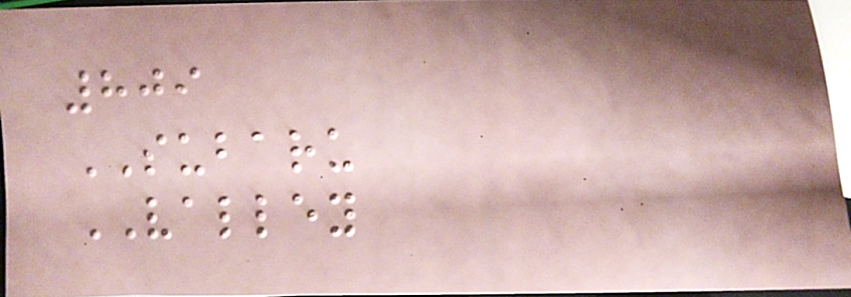809
SUBARU
VALLEY
